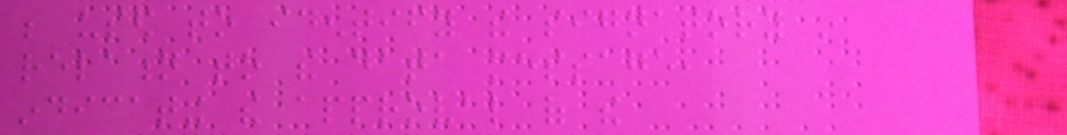be used to identify the signatory in
relation to the data message,
indicating the approval of the
